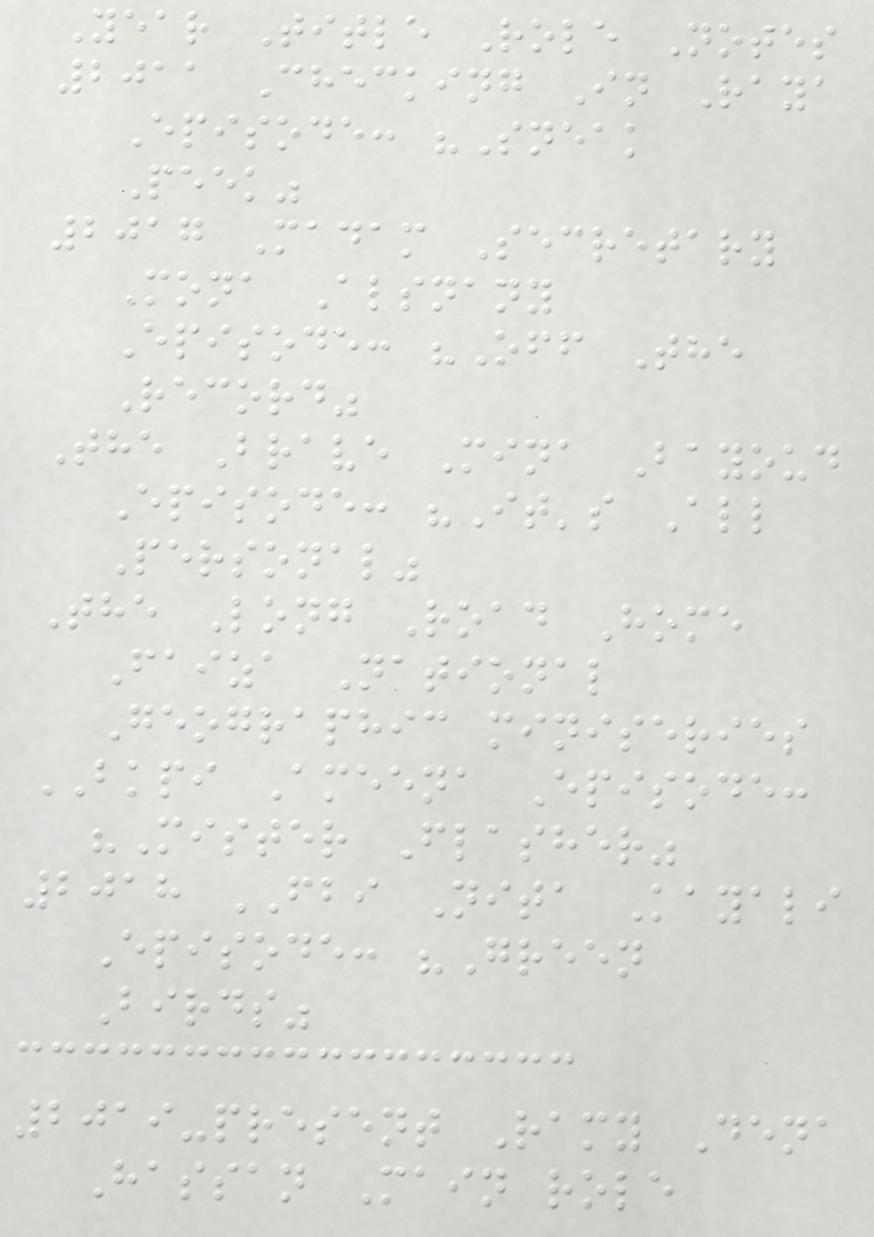Year Title Role Notes
2011 Checking In Raya
Episode: "Sneak
Peek"
2017 Madam Secretary
Mona Alsnany
Episode: "Off The
Record"
The Brave Mina Bayoud
Episode: "It's All
Personal"
The Long Road Home
Faiza National
Geographic miniseries
BKPI Ameena Episode:
"Mister Flasher"
2018 FBI Nita Kayali
Episode: "Green
Birds"
2019-present Ramy Dena
Hassan Main role
